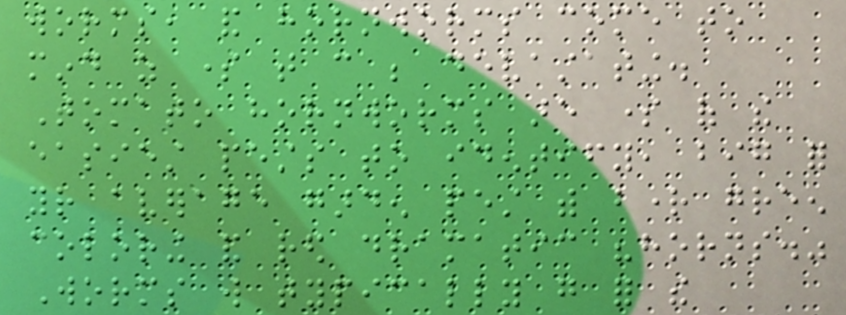worms, and hornworms come to
mind as some that can be devastating.
Tomato hornworms are some of the
easiest pests to identify, big for
your average garden pest with bright green
coloring and red dramatic "horns."
Worms will typically go for the
